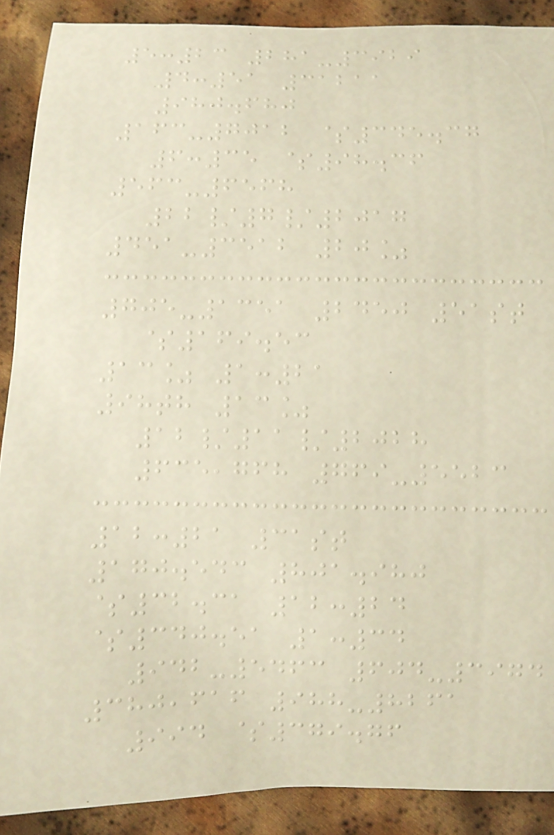5:23 281-3929
4:51 31211
980.680
163-7012 $345.37
6:35 $98.36
563-6568
22/7/2017
451-3512 20%
705-1351 2450 51st
$169.53
13% 1:21
98th 13%
12/11/2028
635,768 769-5523
12:21 31st
170.543 801.980
$32.31 12:24
$340.51 1:34
942-5463 604-3974
380,616 988-8261
994 $379.76
